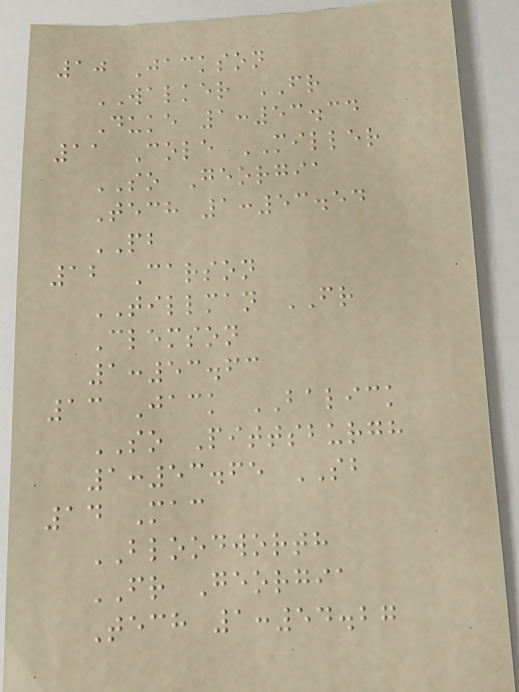10 Jackson
WALKER FR
Duke 1:53.34
11 Cole MILLER
SO Georgia
Tech 1:53.54
PB
12 Carson
TILLMAN FR
Clemson
1:53.63
13 Jack BALICK
SO Pittsburgh
1:53.65 SB
14 Mac
BLOODWORTH
FR Georgia
Tech 1:54.27
